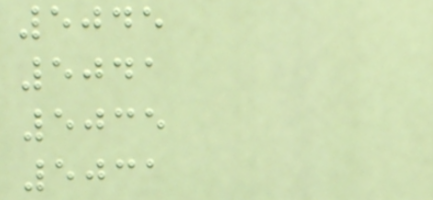5045
5041
5035
5031
